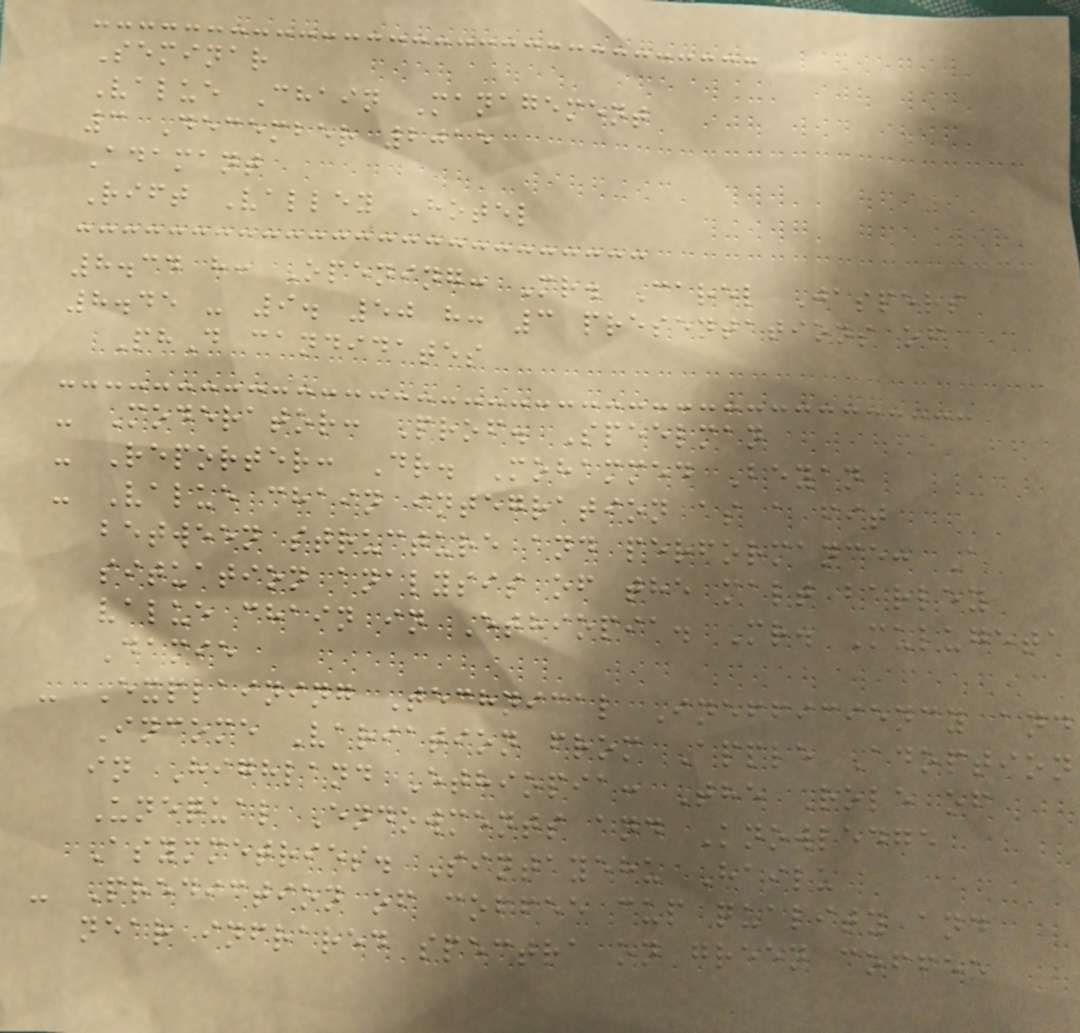Seminar
Value Chain Management
3 December 2015
Adamant
Rift Valley Hotel
8.34 h: Opening: Mr. Carel Jaspers
8.45 - 9. 50 h: 3 presentations of
PhD candidates
- Moderator: Prof. Speelman
- Reporter: Dr. Mohammed Beyan
- Value chain integration as a fit
between structure and performance: A
situation analysis of the malt barley
value chain in Ethiopia. Mr. Mulugeta
Damie
- Explaining Technical Inefficiency and
Income Variation from Apple Adoption
in Highland Ethiopia: The Role of
Unequal Endowments and Knowledge
Asymmetries. Sintayehu Hailu
- Prediction of coffee cup quality and
near infrared spectra on green coffee
